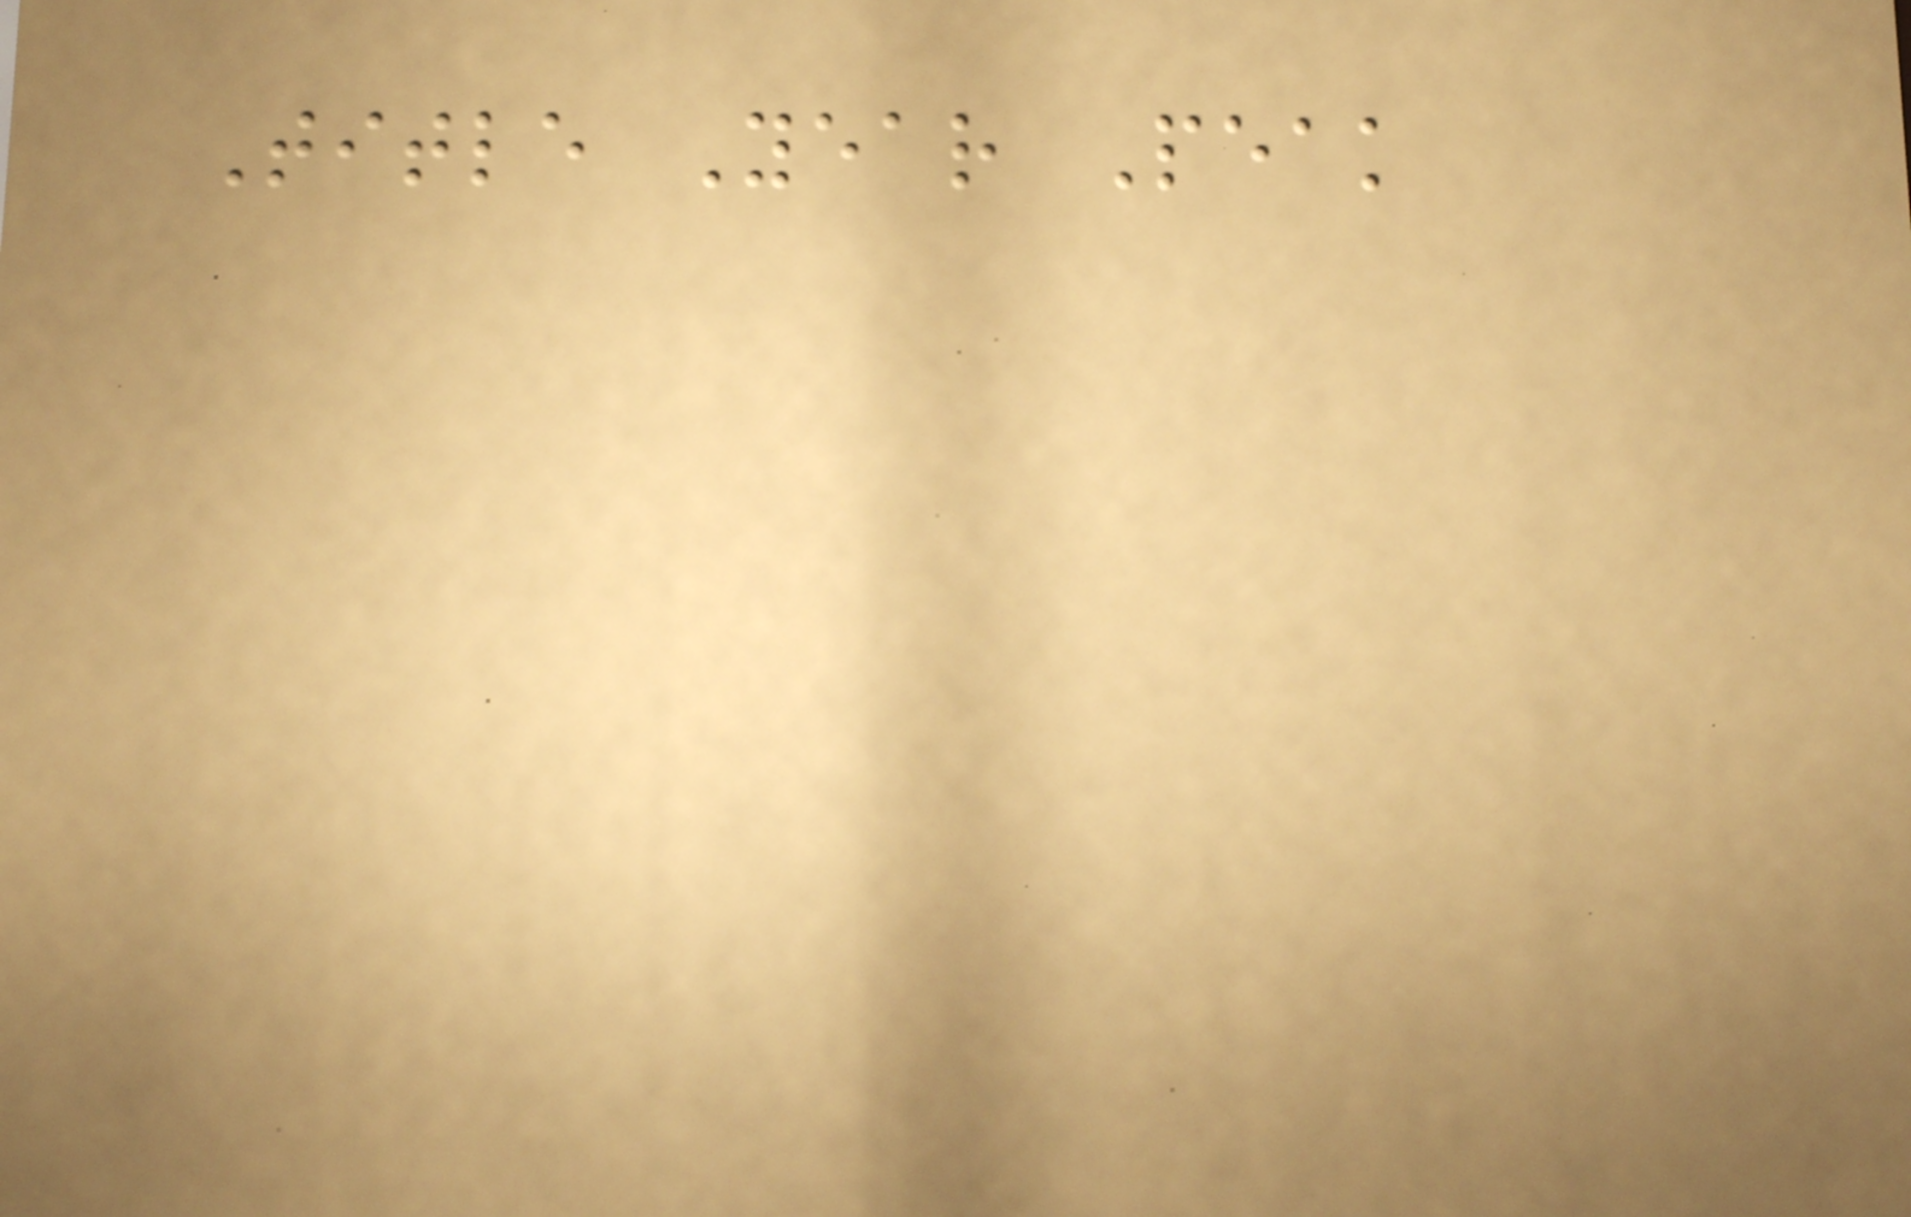Title Year Peak
